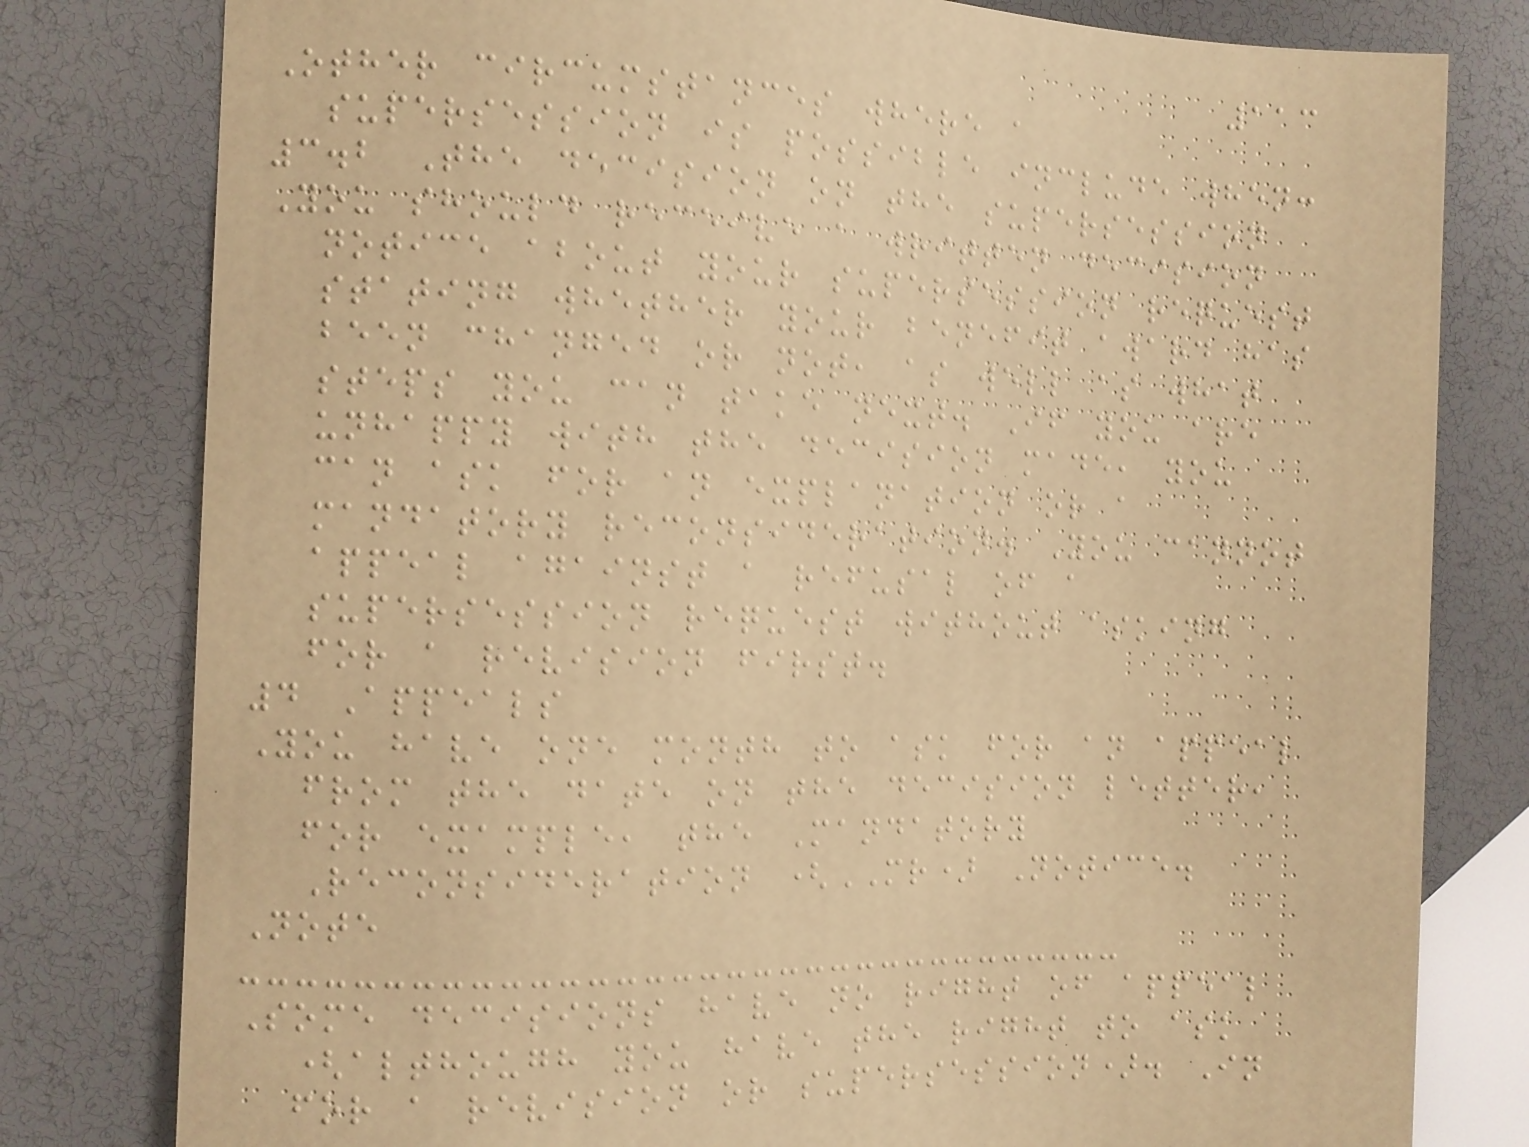113
Other circumstances where a
supersession is possible include when:
3.2 The decision on the supersession
You should receive a written decision
notice about your supersession request
stating whether your benefit award has
been changed or not, as well as what
steps you can take next. If you are
unhappy with the decision made, you
can ask for an explanation or a
mandatory reconsideration. You cannot
appeal against a refusal of a
supersession request without asking
for a revision first.
4 Appeals
You have one month to ask for an appeal
from the date on the decision letter,
for example, the Mandatory
Reconsideration (MR) Notice.
Note
Some decisions have no right of appeal
(although you have the right to ask
for a revision or supersession). In
